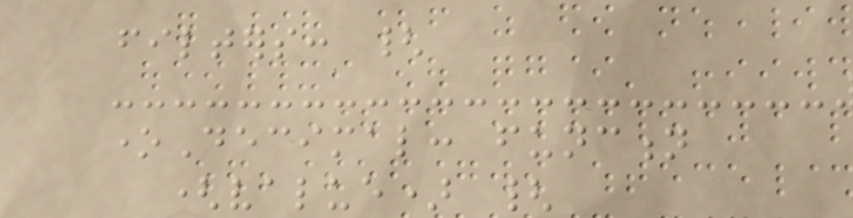filters: {
oneDecimal: function
(value) {
